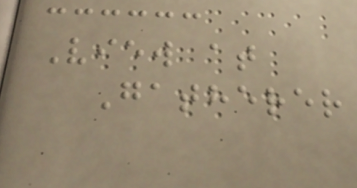View at
Gatherer
